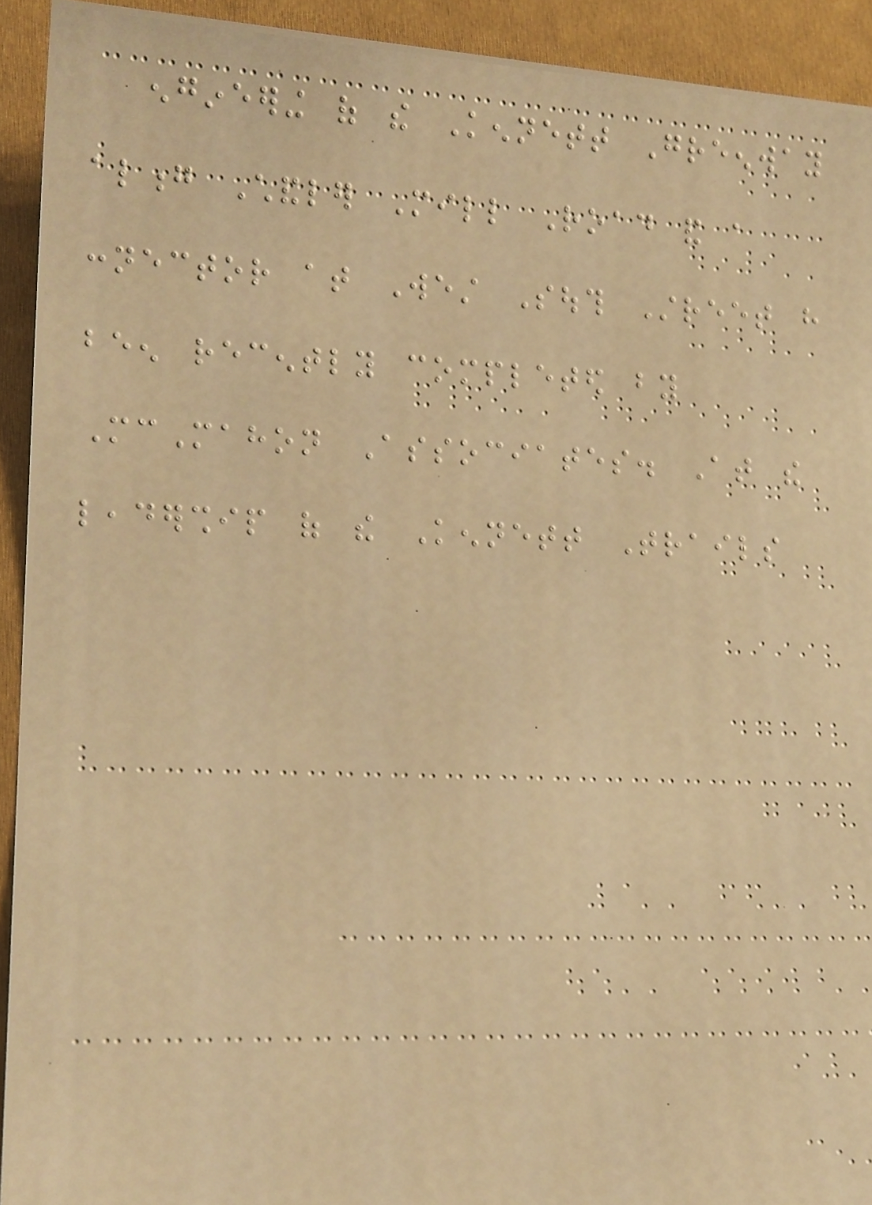engineering of the Kennett Greenway
along Chandler Mill Road and a
connector at West South Street have
been recently completed by
McMahon Associates. At the
leadership of the Kennett Trails
